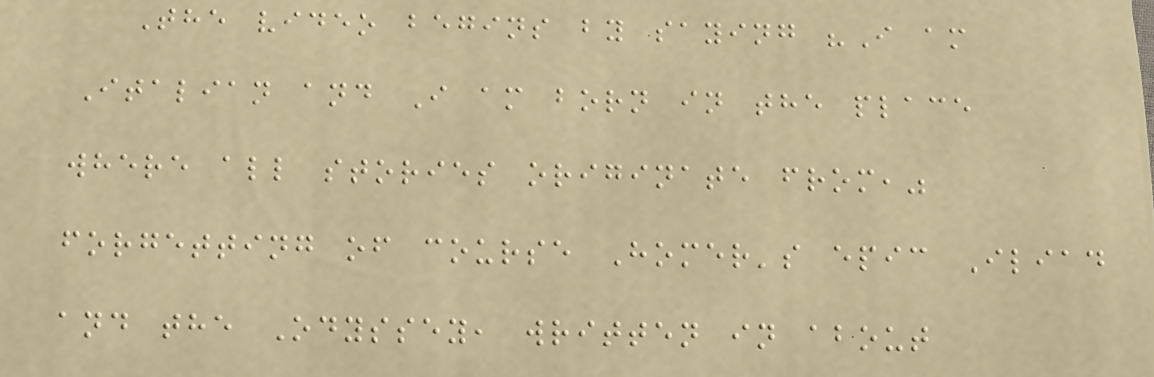The video begins by saying "I am
Italian and I am born in the place
where all stories originate from,"
forgetting of course Homer's epic Iliad
and the Odyssey, written in about
